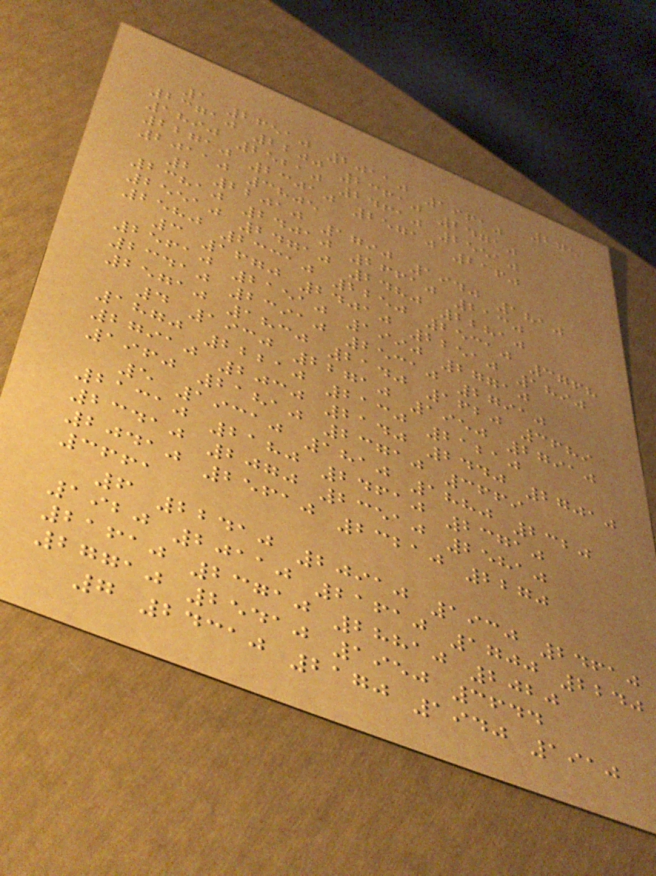275
1 26510 20110 19610
23710 2200 23610 24710
1890 25210 24610 25510
22710 23010 25710 2160
20110 3805
2 22010 1790 1940 1810
23810 24010 26610 2130
25510 24710 2480 22810
2580 23310 2250 25310 3768
3 1670 24010 22510 1890
25610 21510 1990 27710
23410 23910 25310 27910
25710 1830 2140 1620 3689
4 1930 22710 1950 27910
1870 22210 2130 21210
27910 2030 2140 2440 27010
1960 21810 23710 3669
5 19310 1810 1880 2320
21310 2180 24610 23710
23410 2070 23510 25810
20410 25610 23210 2270
3661
6 22410 20910 1930 24610
1920 20110 21610 1700 2240
21610 23710 28810 2020
27710 25410 1950 3644
7 24310 2170 1940 1910
